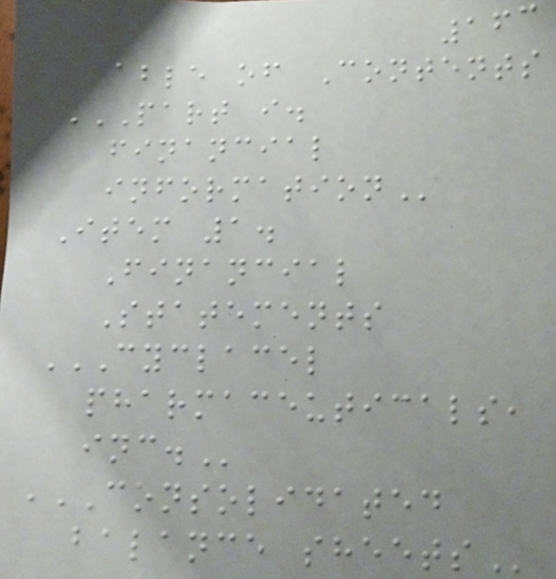163
Table of Contents
PART I.
FINANCIAL
INFORMATION
Item 1.
Financial
Statements
CYCLACEL
PHARMACEUTICALS,
INC.
CONSOLIDATED
BALANCE SHEETS
